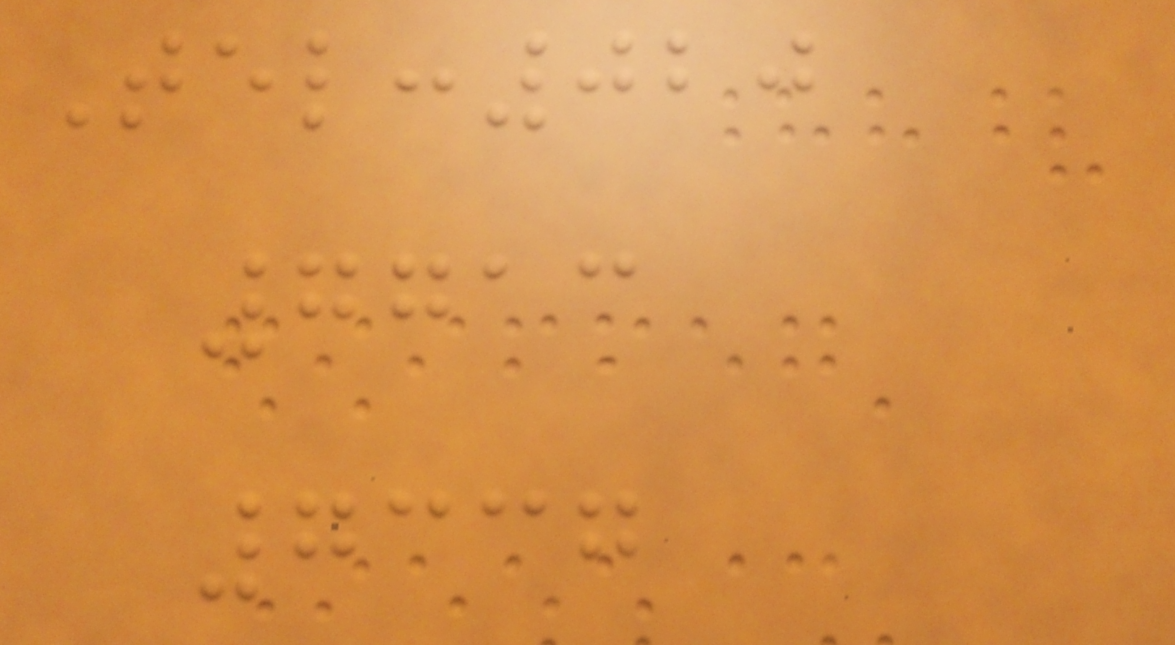Tel:020
7713
7337
